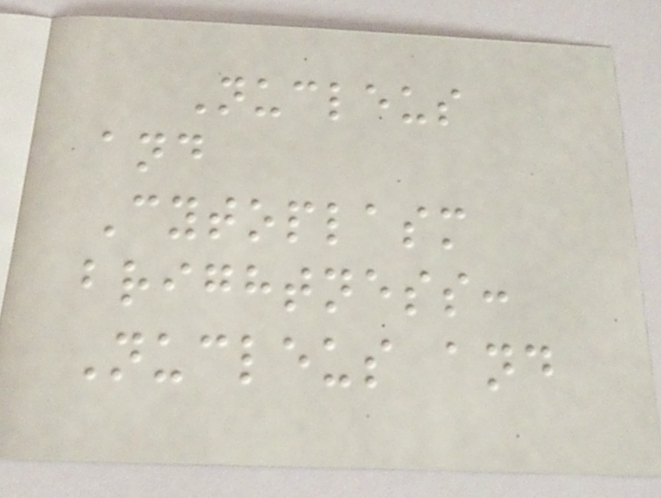Nucleus
and
Cytoplasm
brightness:
Nucleus and
